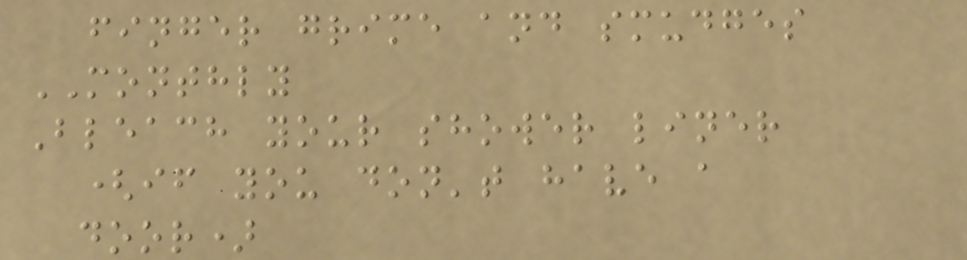finger grime and smudges
MONTHLY
Bleach your shower liner
(if you don't have a
door)
